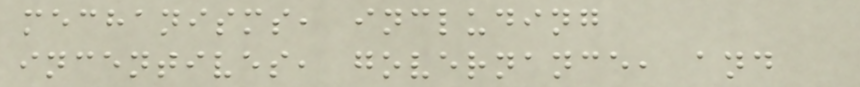mechanisms, including
incentives, governance, and
